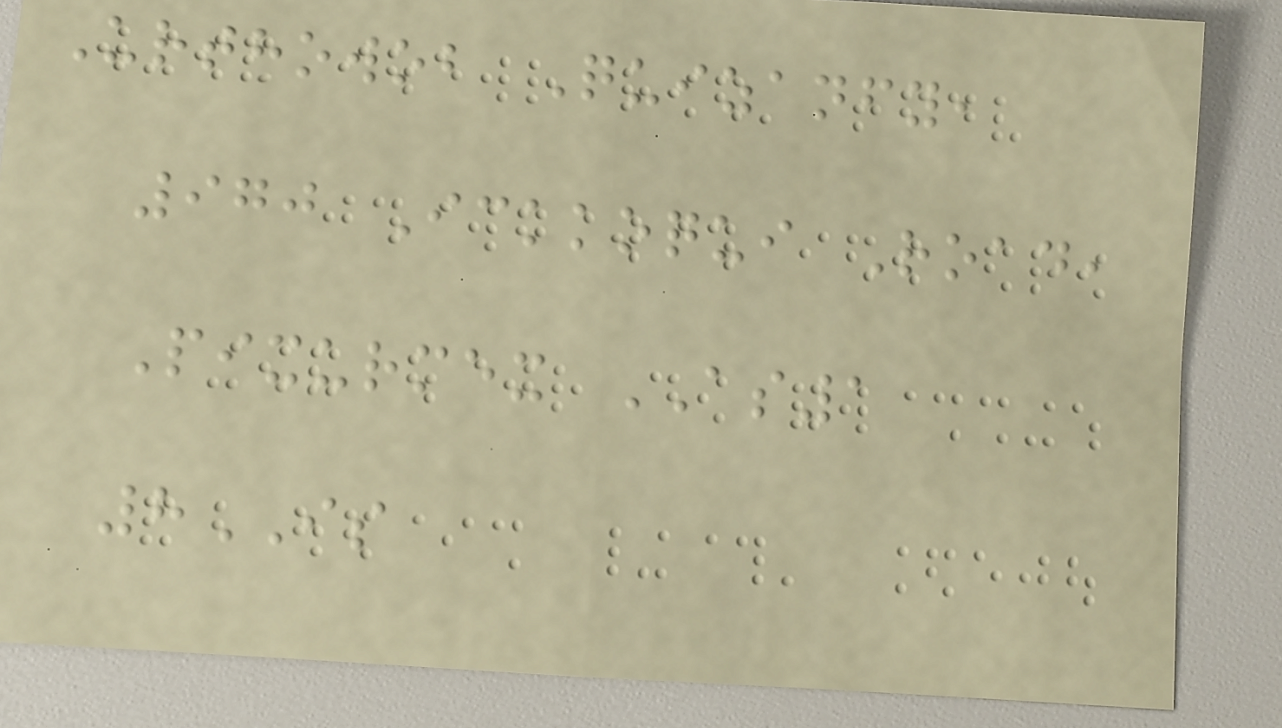Urthowob Quizanfy,
970 Ickkoqui Road,
Pixurmex AS1
8IS
